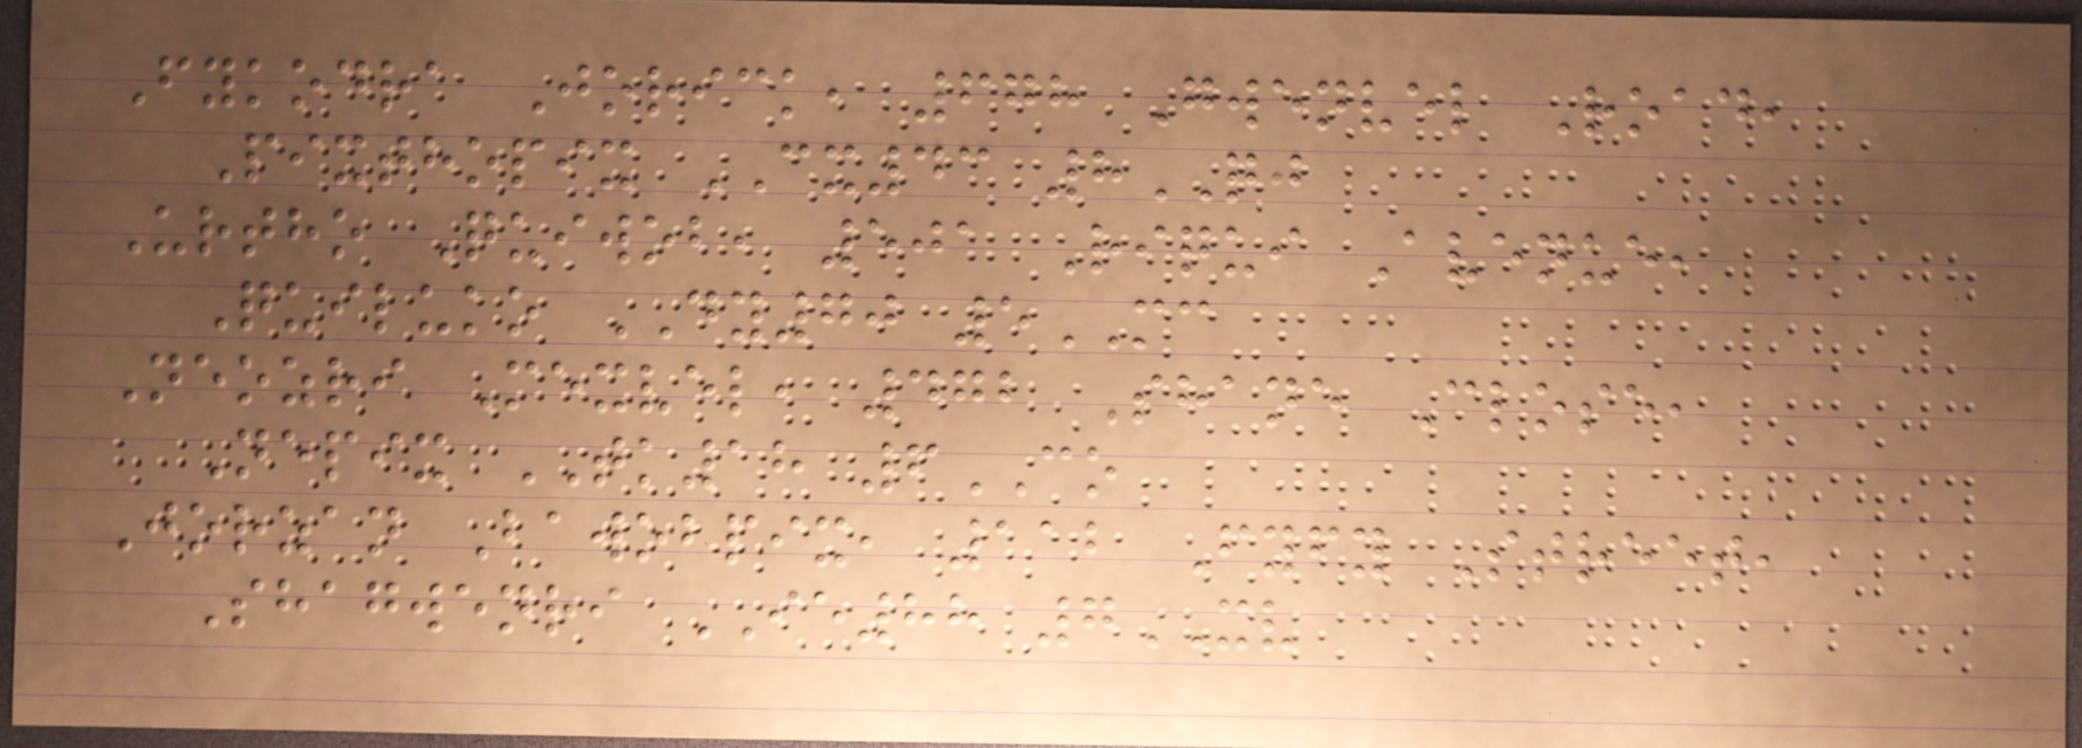Fykodra Jorick, 678 Gwenvel Road,
Pixthopix CX43 8QJ
Urtho Quiwob, 501 Riqui Avenue,
Quiluko DY70 5MC
Neozri Mexvel, 472 Shane Close,
Nepix TK18 6CO
Jorzan Bawobpix, 112 Fyfy Street,
Shagwenri IE88 7XV
